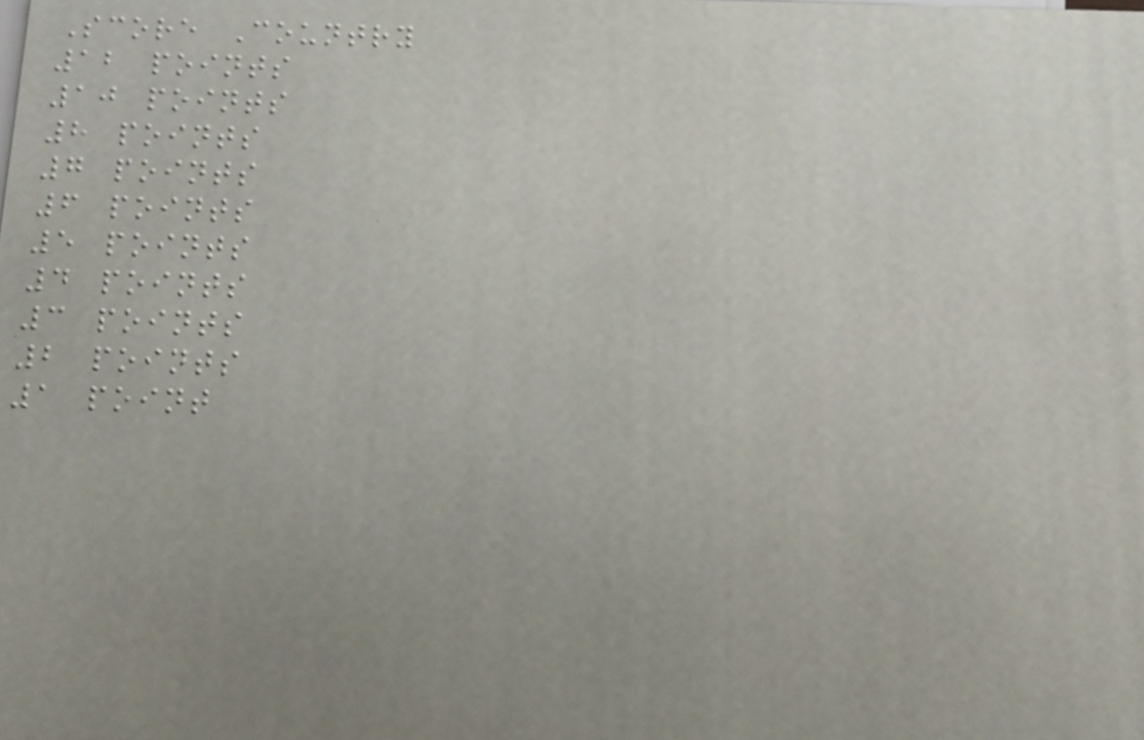Score Country
12 points
10 points
8 points
7 points
6 points
5 points
4 points
3 points
2 points
1 point
